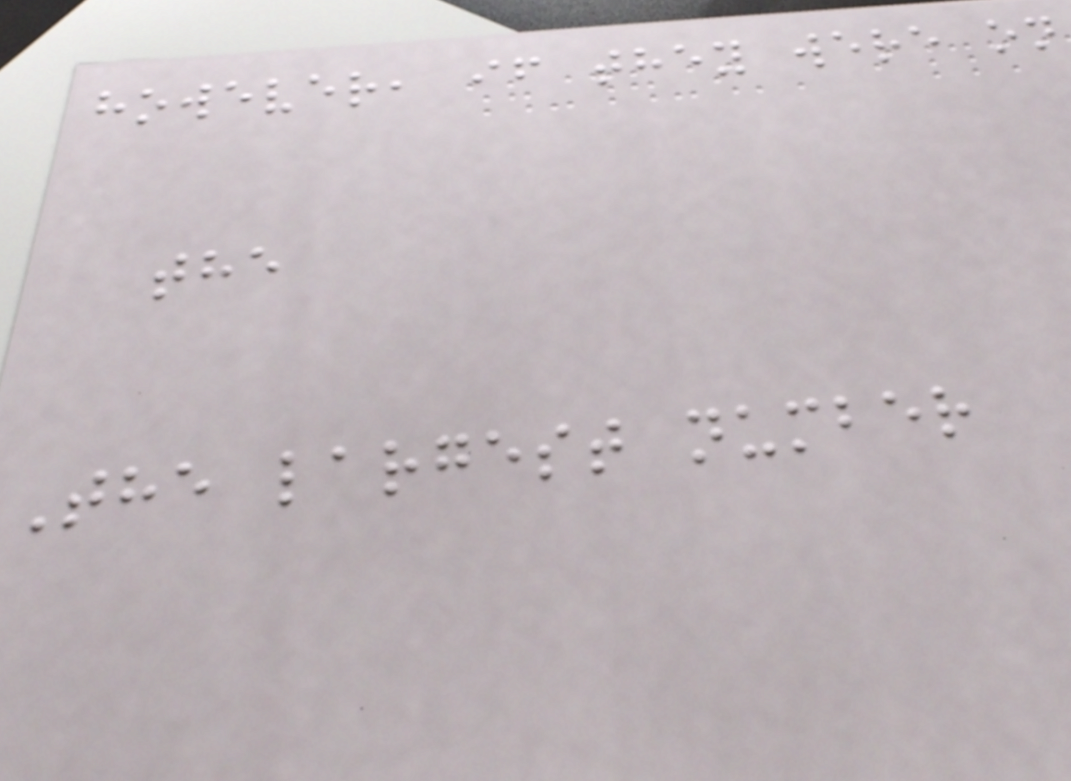however, if they were on
the
The largest number
